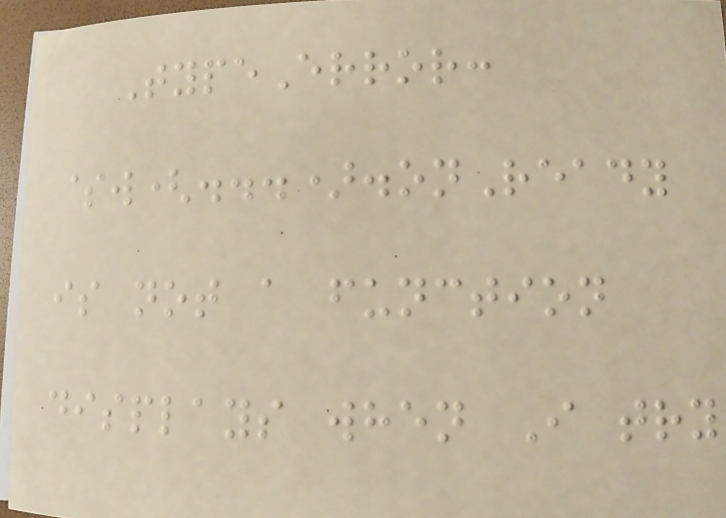TypeError:
$w(...).onReady
is not a function
displays when I try
